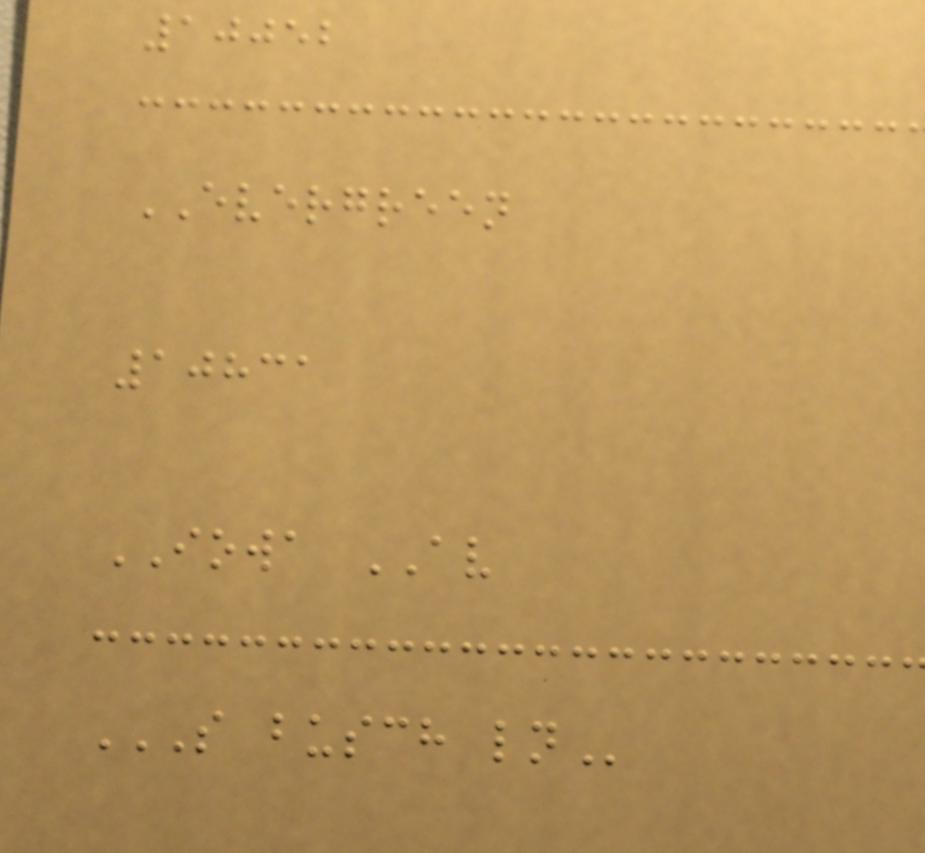10052
EVERGREEN
10831
IOWA AV
S BUSCH LN
